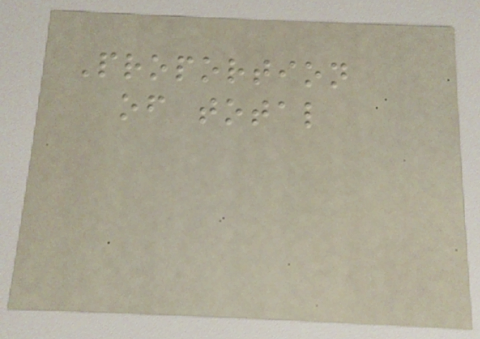Proportion
of total
